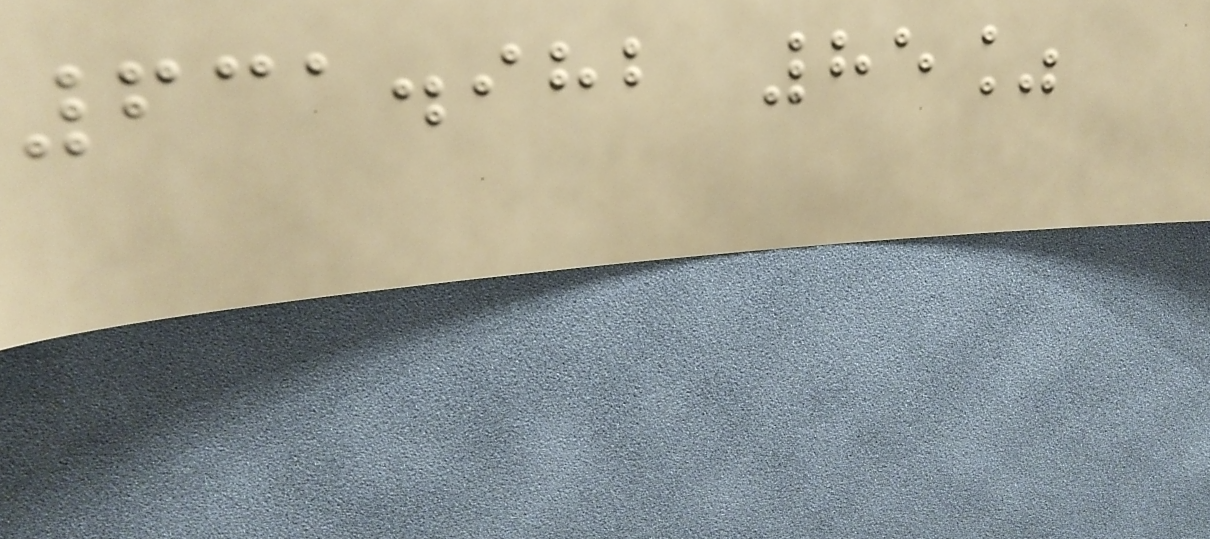631.982 85%
